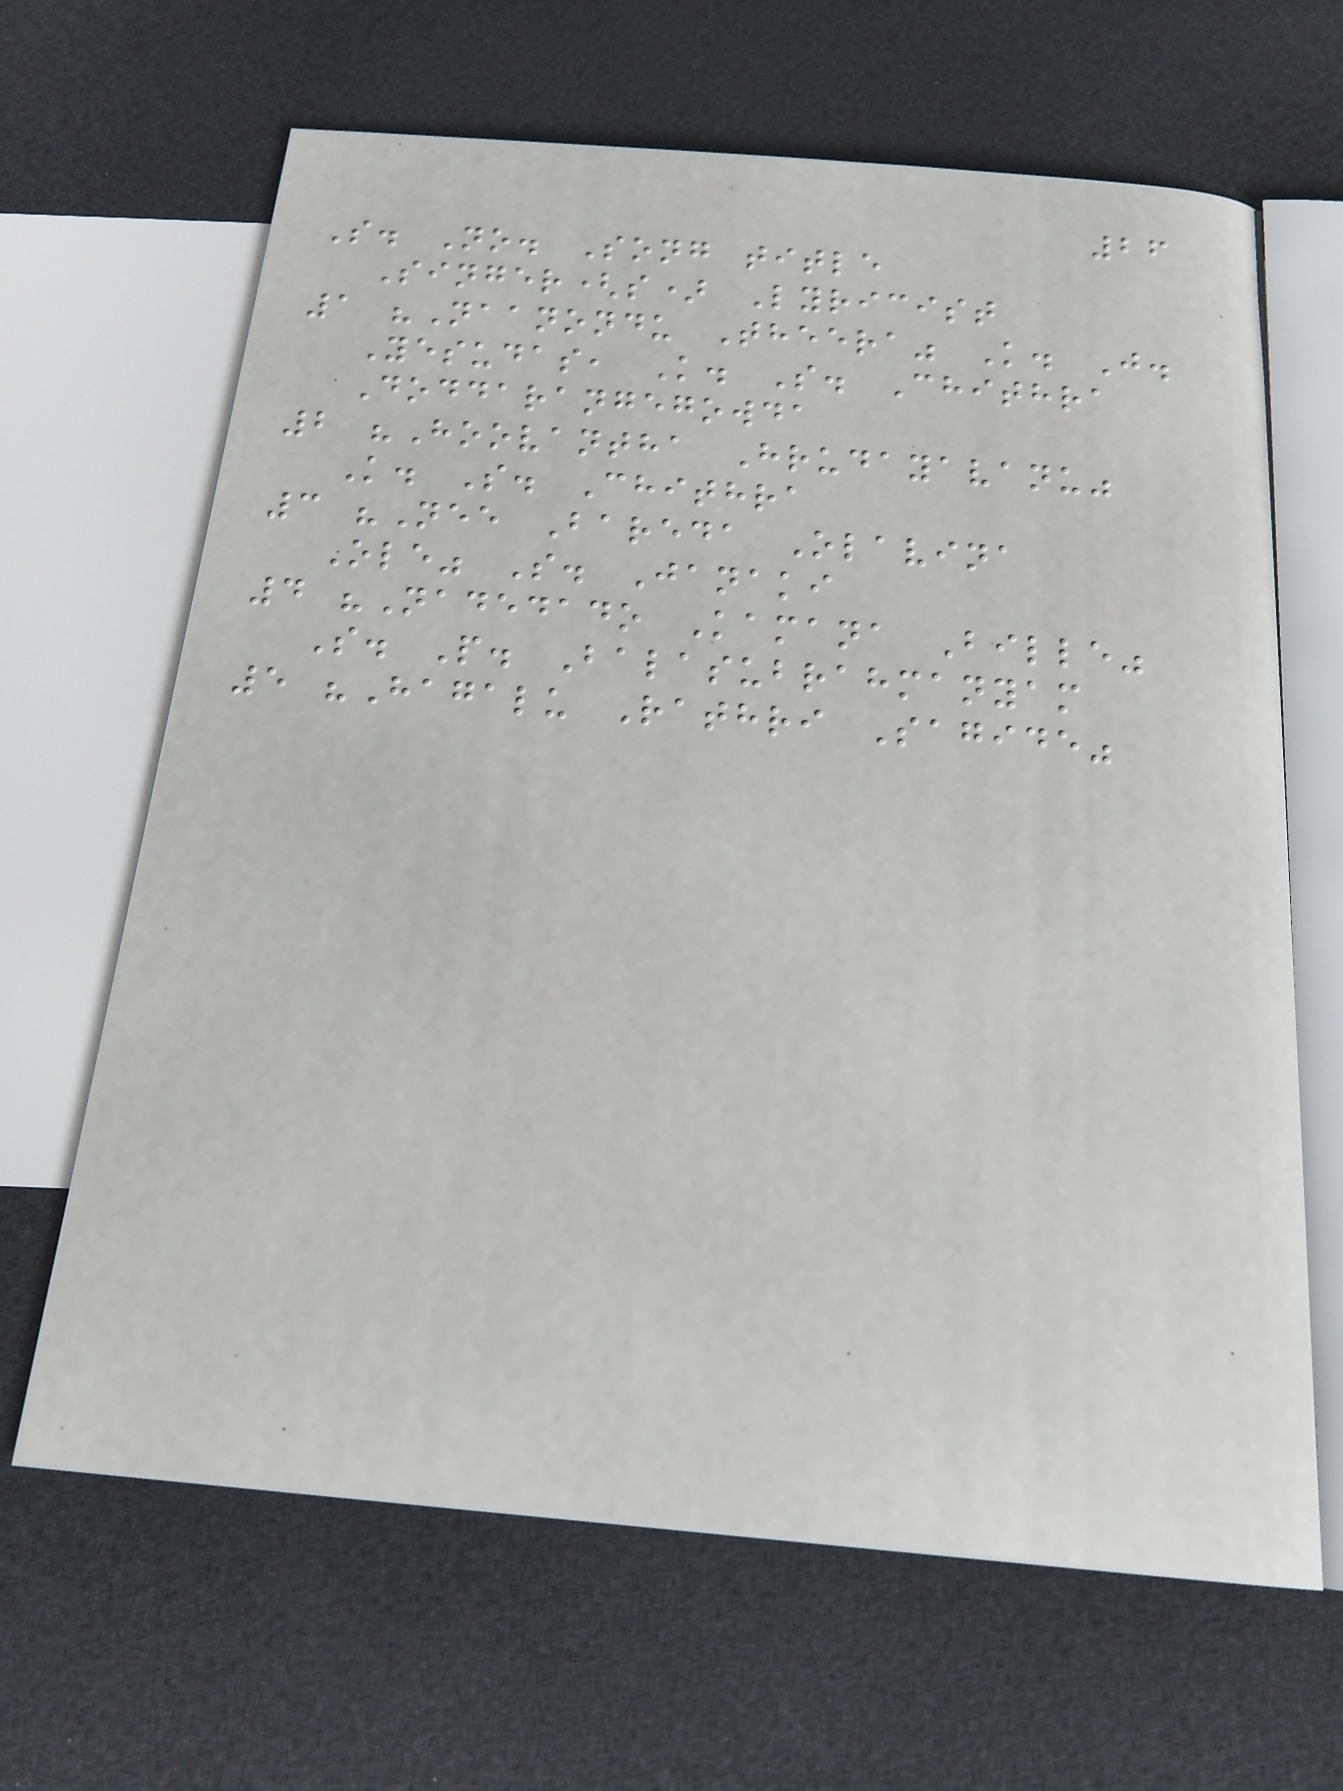26
S. No. Song title
Singer(s) Lyricist
1 "Naanondu Theera" K. J.
Yesudas, K. S. Chithra
Doddarangegowda
2 "Hoovantha Hrudayavanu"
K. S. Chithra
3 "Nee Bareda Olavina
Ole" S. Janaki
4 "Nadedado Kamana Bille"
S. P. Balasubrahmanyam
5 "Hagalu Rathri Sagide"
